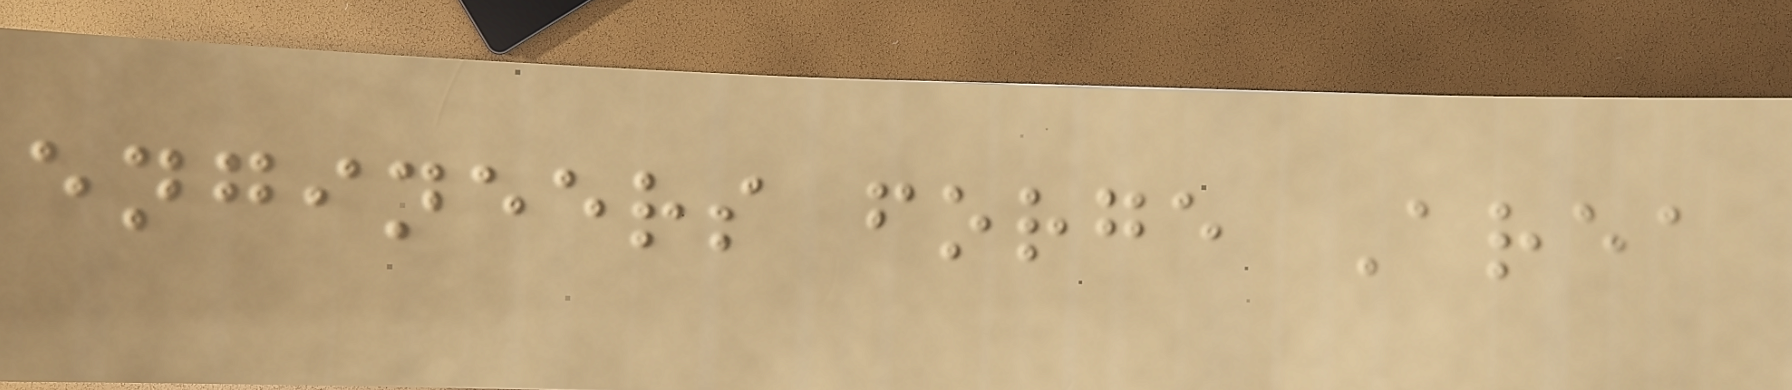engineers forge Area
